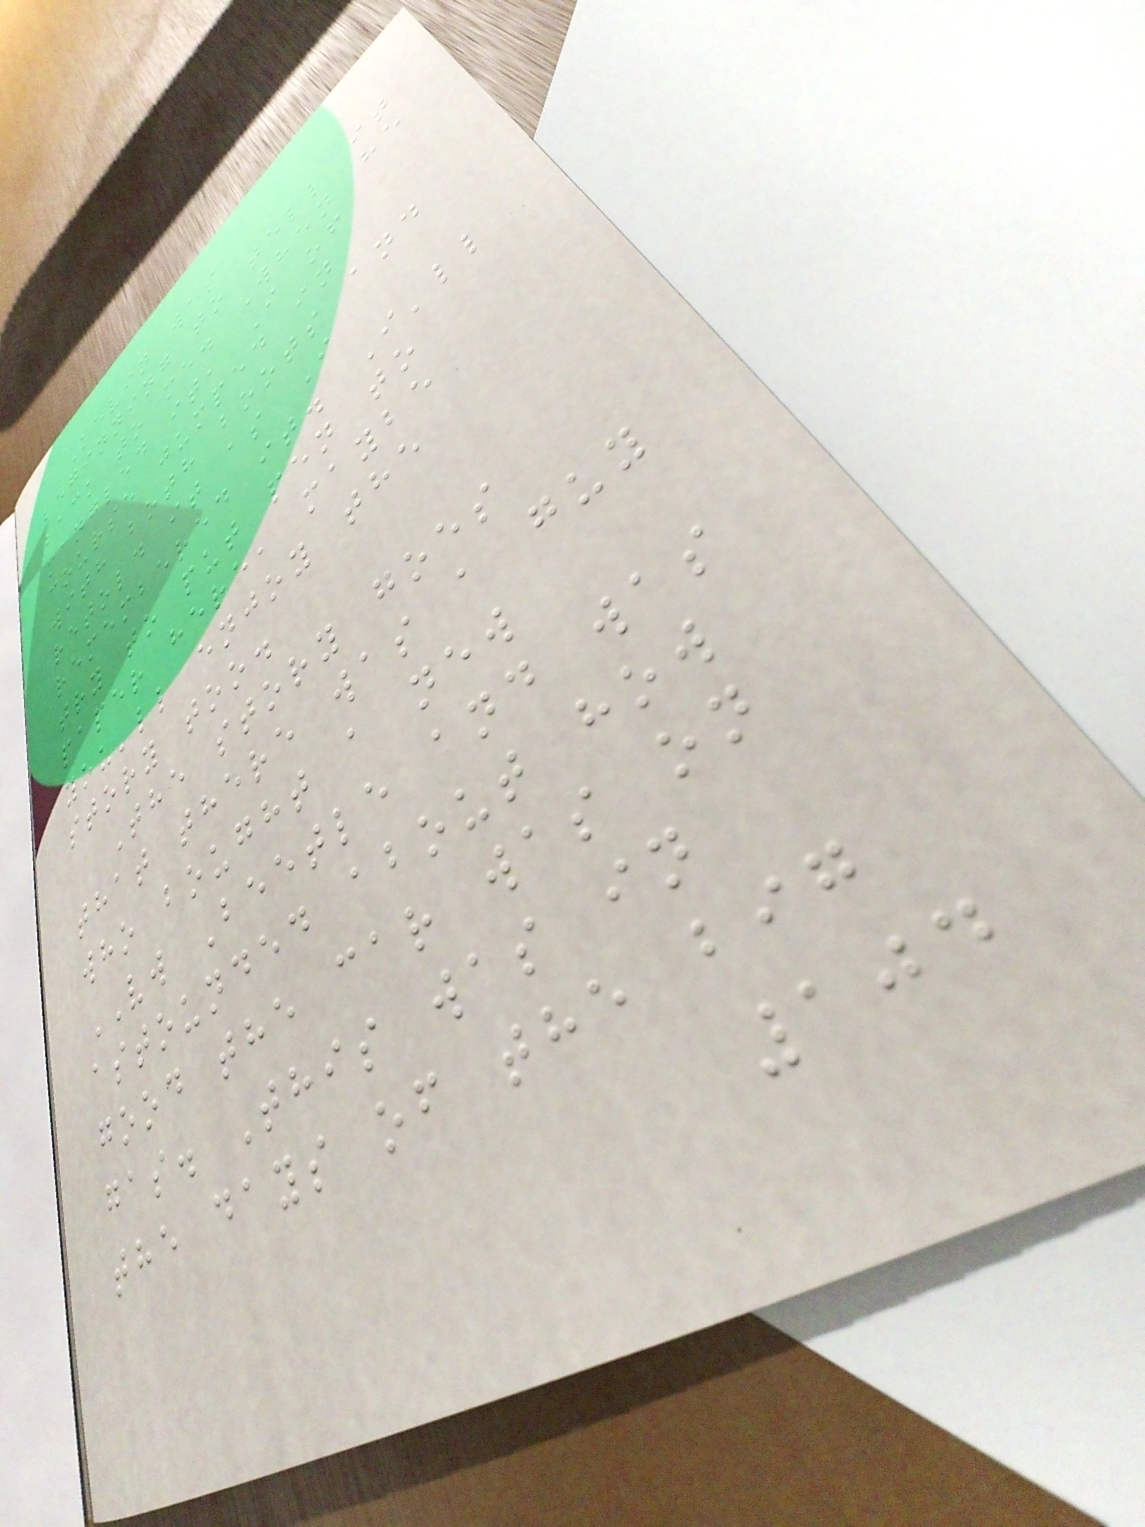Kevin was
beginning to tell it
back to me. When he
mangled it, I of
course jumped in
with both boots and
retold it as I
remembered it. I'll
try to put pen to
paper here, maybe
you'll enjoy the
story too.
The story goes
that there was a guy
who bought a new
VW Beetle and was
astounded about how
good the car was on
gas. This was in
the days of the big
104
